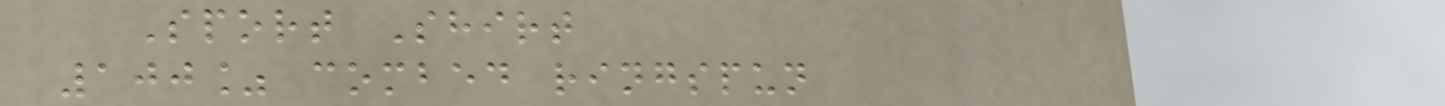Sport Shirt
100% combed ringspun
